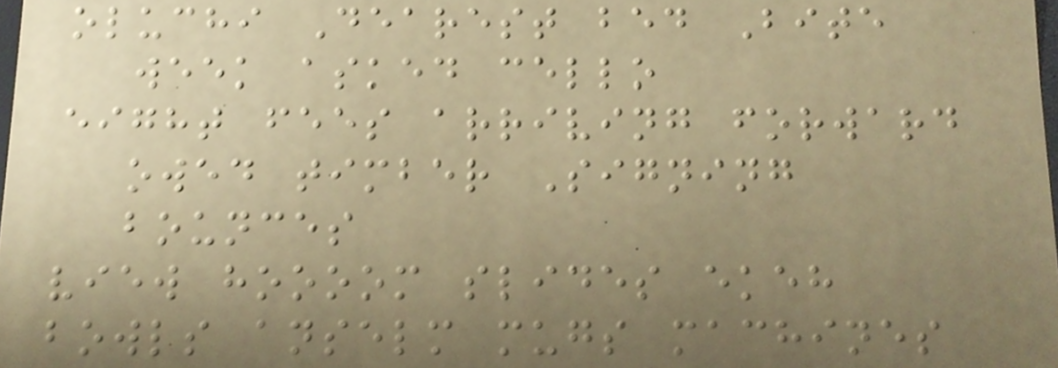oluchi Dearest bed Bite
week asked cello
eight fees arriving forward
owed timber Signing
bounces
view hoooom slides ekeh
bowls anselm mugs machines
